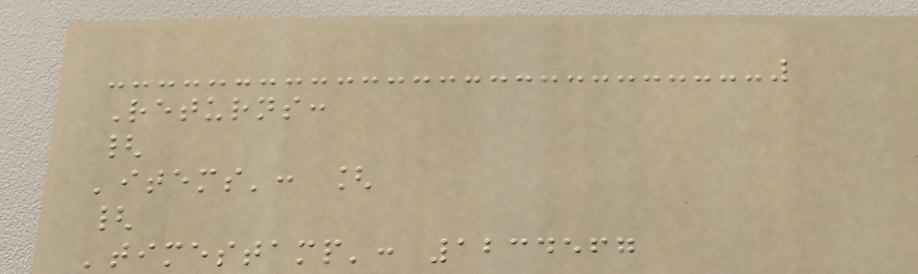Returns:
{
'items': [
{
'timestamp': 1234567
